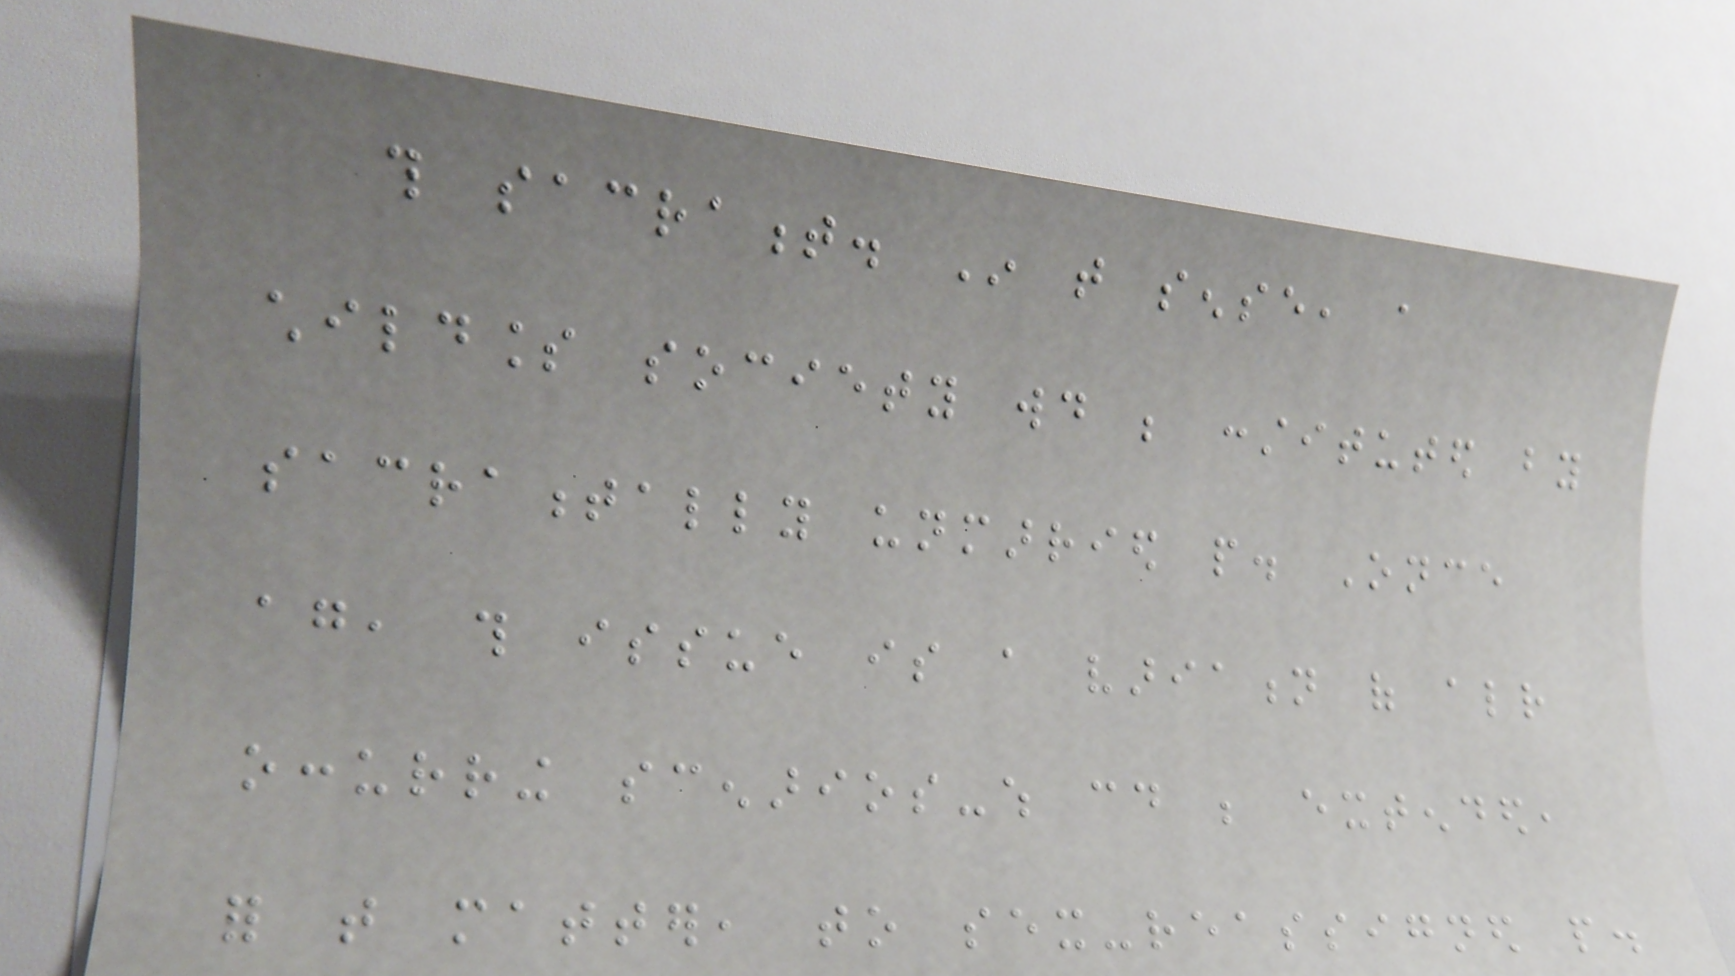this sacrament. In that sense, a
childless society would be constituted by
sacramentally unmarried people. Once
again, this issue is a variation of already
occurring scenarios-which could be extended,
for that matter, to sex-reassigned people.
